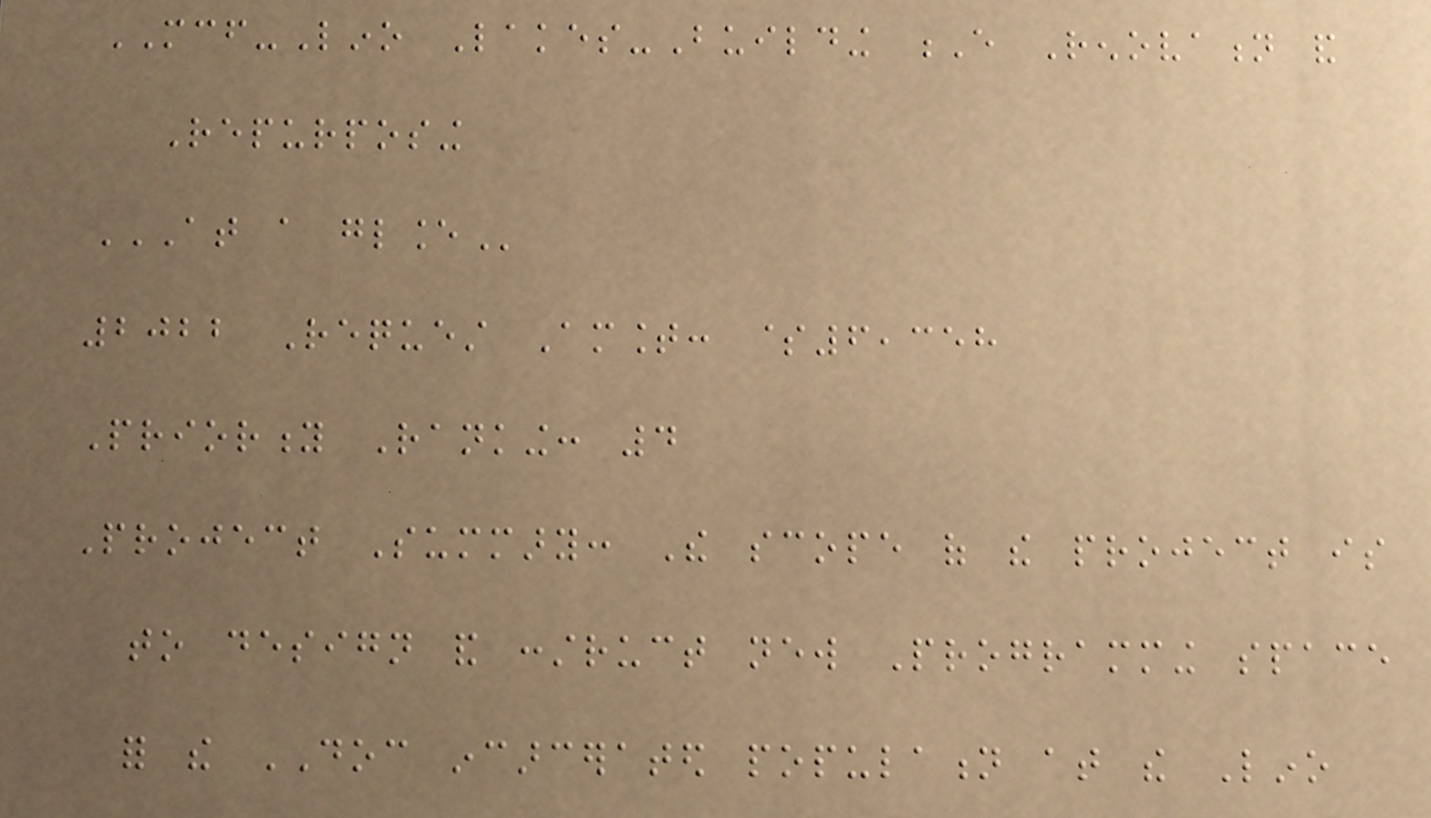MCF-Lino Lakes-Building E Renovation and
Repurposing
AT A GLANCE
2022 Request Amount: $6,358
Priority Ranking: 4
Project Summary: The scope of the project is
to design and construct new Programming space
for the DOC incarcerated population at the Lino
